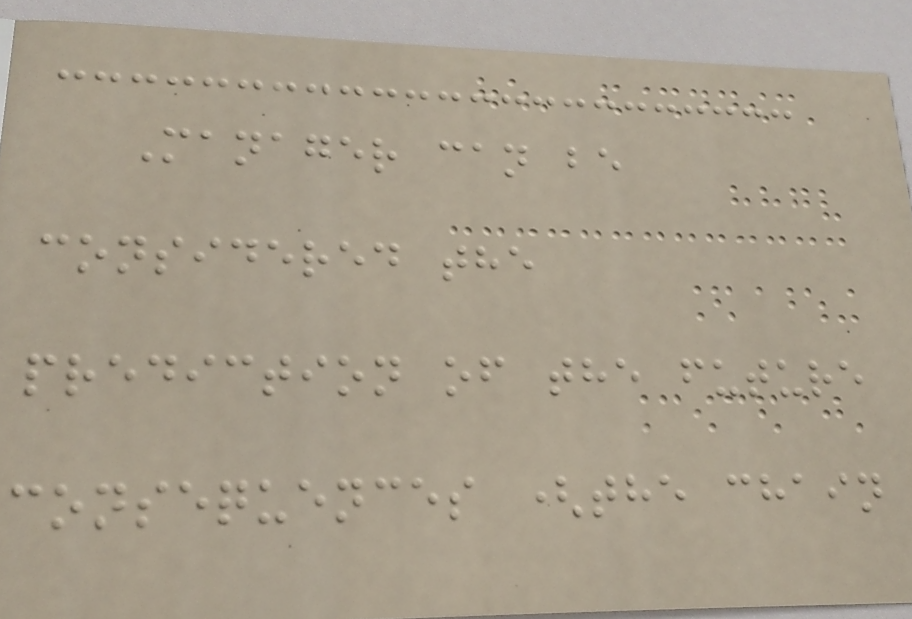Manager can be
considered the
prediction of the future
consequences (the chain
